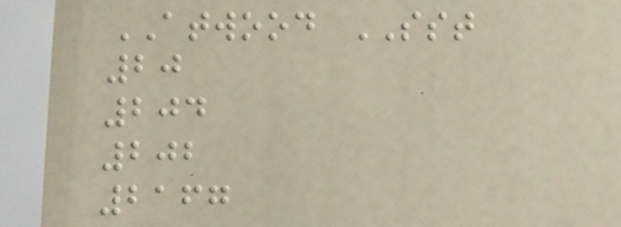ATWOOD SST
20
204
202
2167
